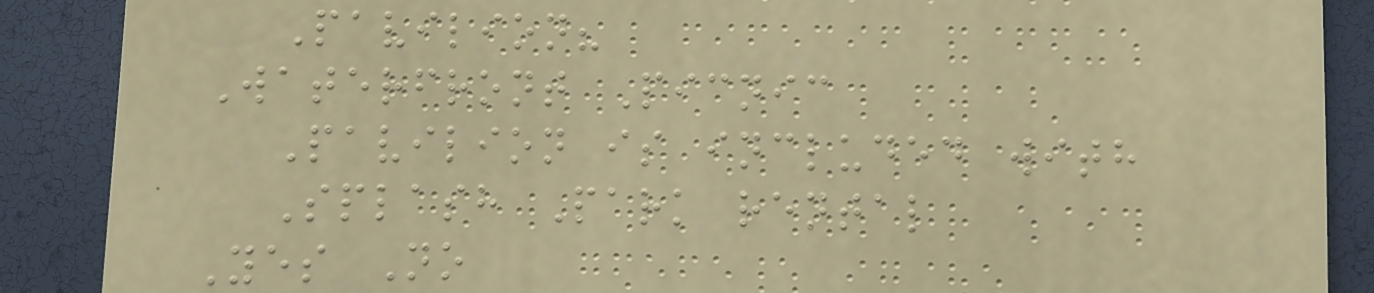Pavilion?
Waterfront Picnic
Pavilion is included with
Splash Park rental
Yes No
